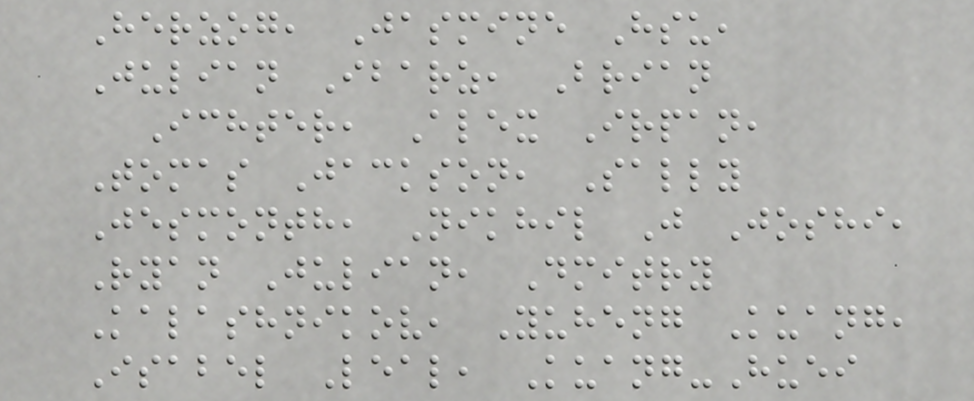Herzog, Jasmine Hsu,
Julian Ibarz, Brian
Ichter, Alex Irpan,
Tomas Jackson, Sally
Jesmonth, Nikhil J Joshi,
Ryan Julian, Dmitry
Kalashnikov, Yuheng Kuang,
Isabel Leal, Kuang-Huei
